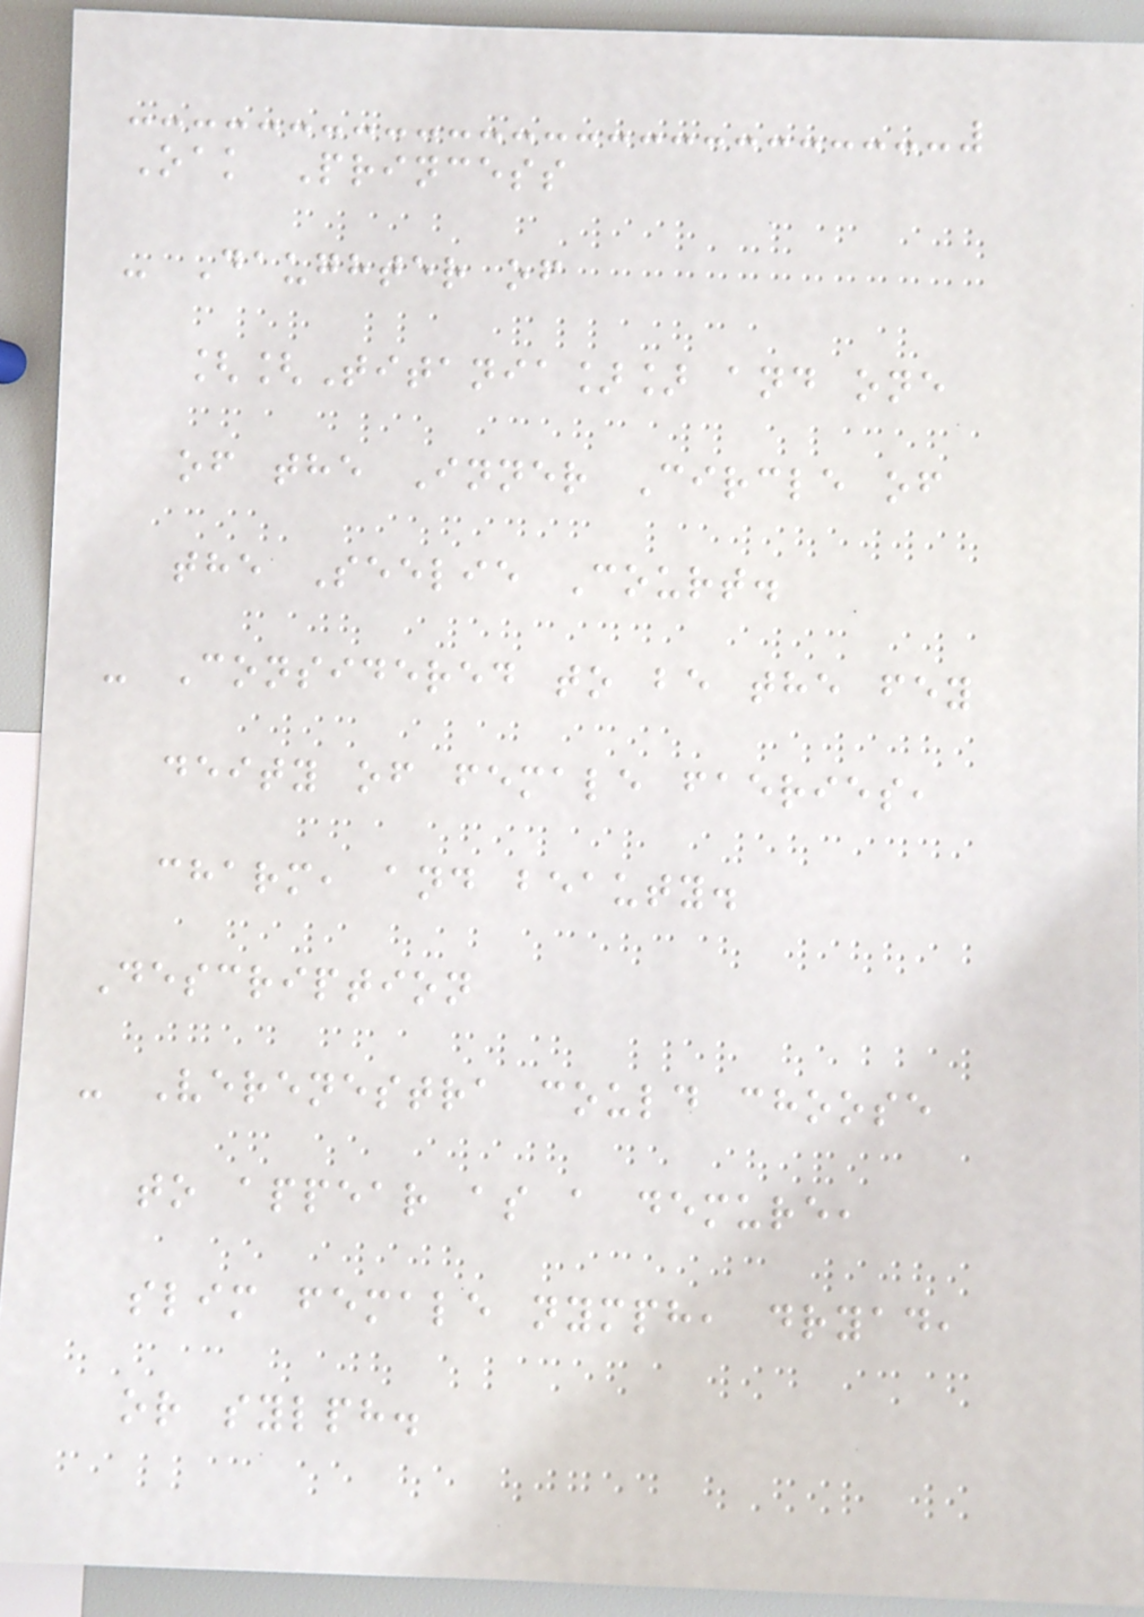Oak Princess
- Daughter of
[[Titania]] and one
of the Inner Circle of
the Seelie Court.
- Considered to be the fey
deity of female faeries,
charm, and beauty.
Description
- Verenestra could choose
to appear as a demure,
slim female nymph, dryad,
or sylph.
